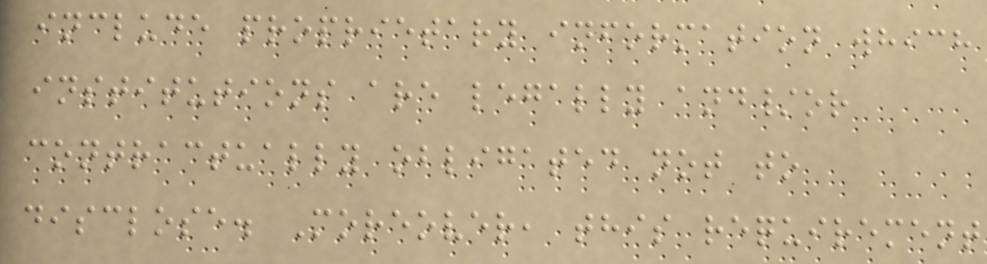include proprietary information which
institutions are legally and/or
contractually obligated not to
disclose. Moreover, this requirement
